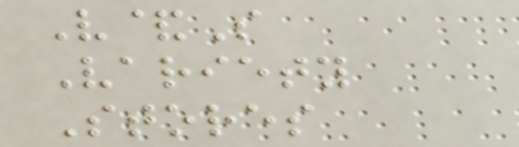V&S
Variety
Stores
